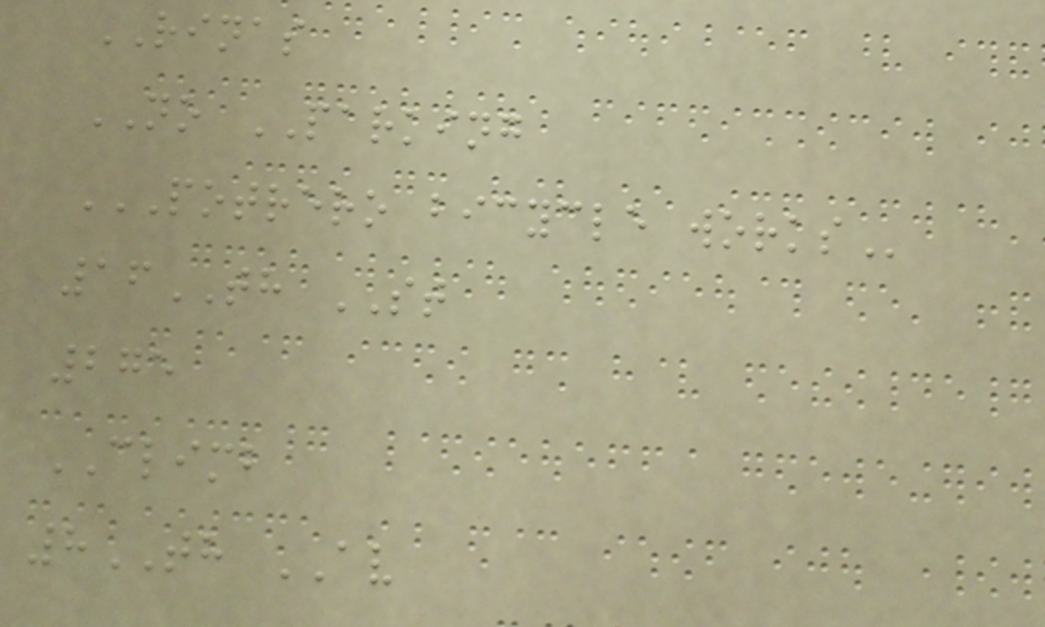RINAS
NO PARKING
POTRERO BICYCLE WORKS
16TH ST
275
CLIMB
8TH AV
